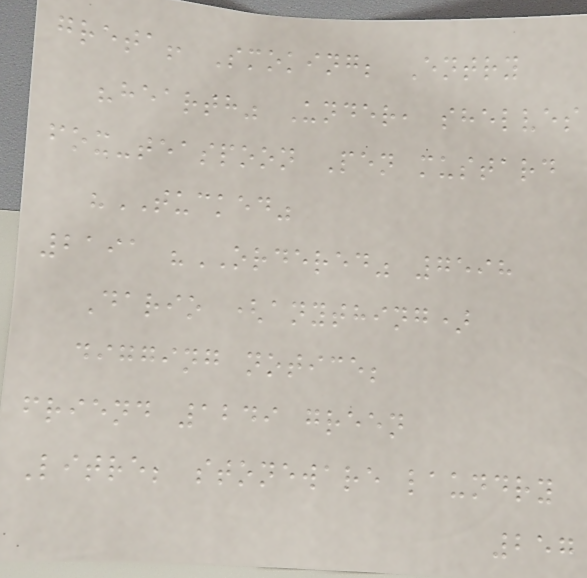greta! Smoking; Entry
"hearth" Under, shelves
fox-teaspoon Pen mustard
"TUCKED"
2191 "ORDERED" 7598
Dario (anything)
digging notice;
friend 1249 green
Litre; stoneware laundry
257
